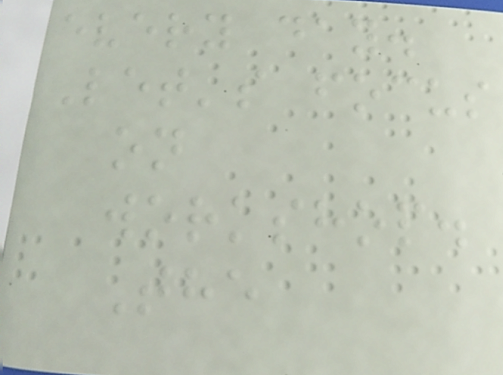every day.
Let's focus
on
workshop.
The
